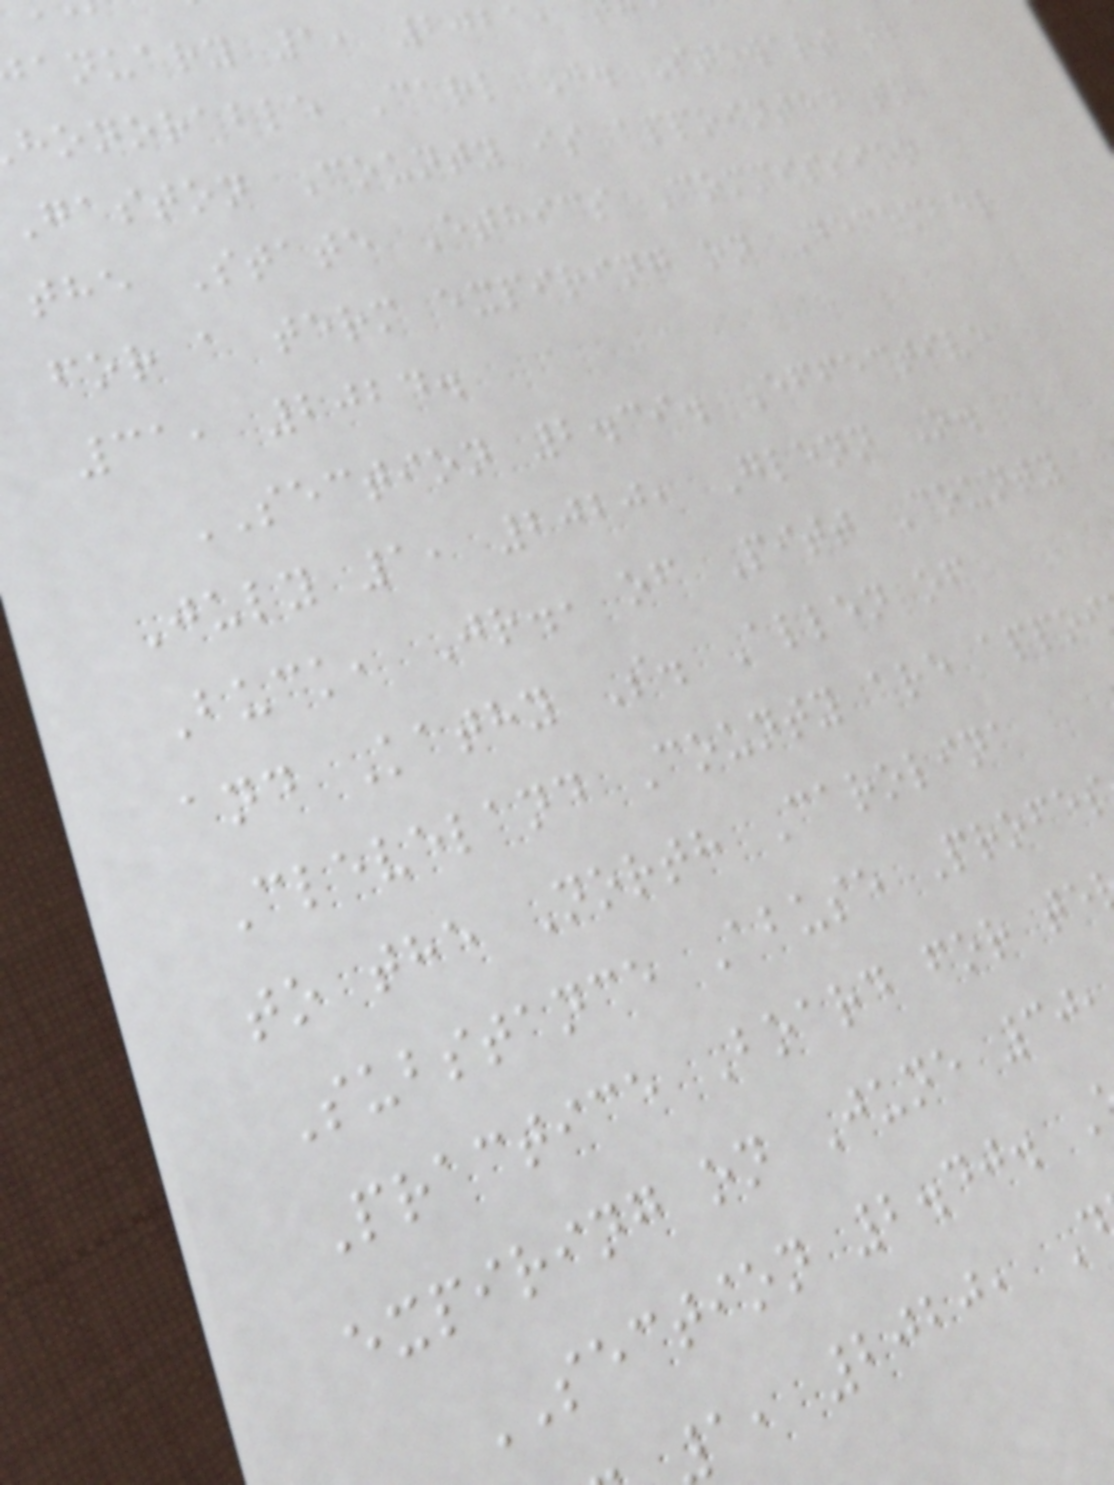anuary 1, 2021,
honorable Carl J. Stewart of
Gaston County is appointed to
the State Ethics Commission
for a term expiring on December
31, 2024.
SECTION 2.39. Effective
July 1, 2020, Glenn O.
Buck, Jr., of Pitt County
and Kathy S. Allen of
Cleveland County are appoi
to the North Carolina
Substance Abuse Profes
Practice Board for te
expiring on June 30,
SECTION 2.40.
a, 2020,
